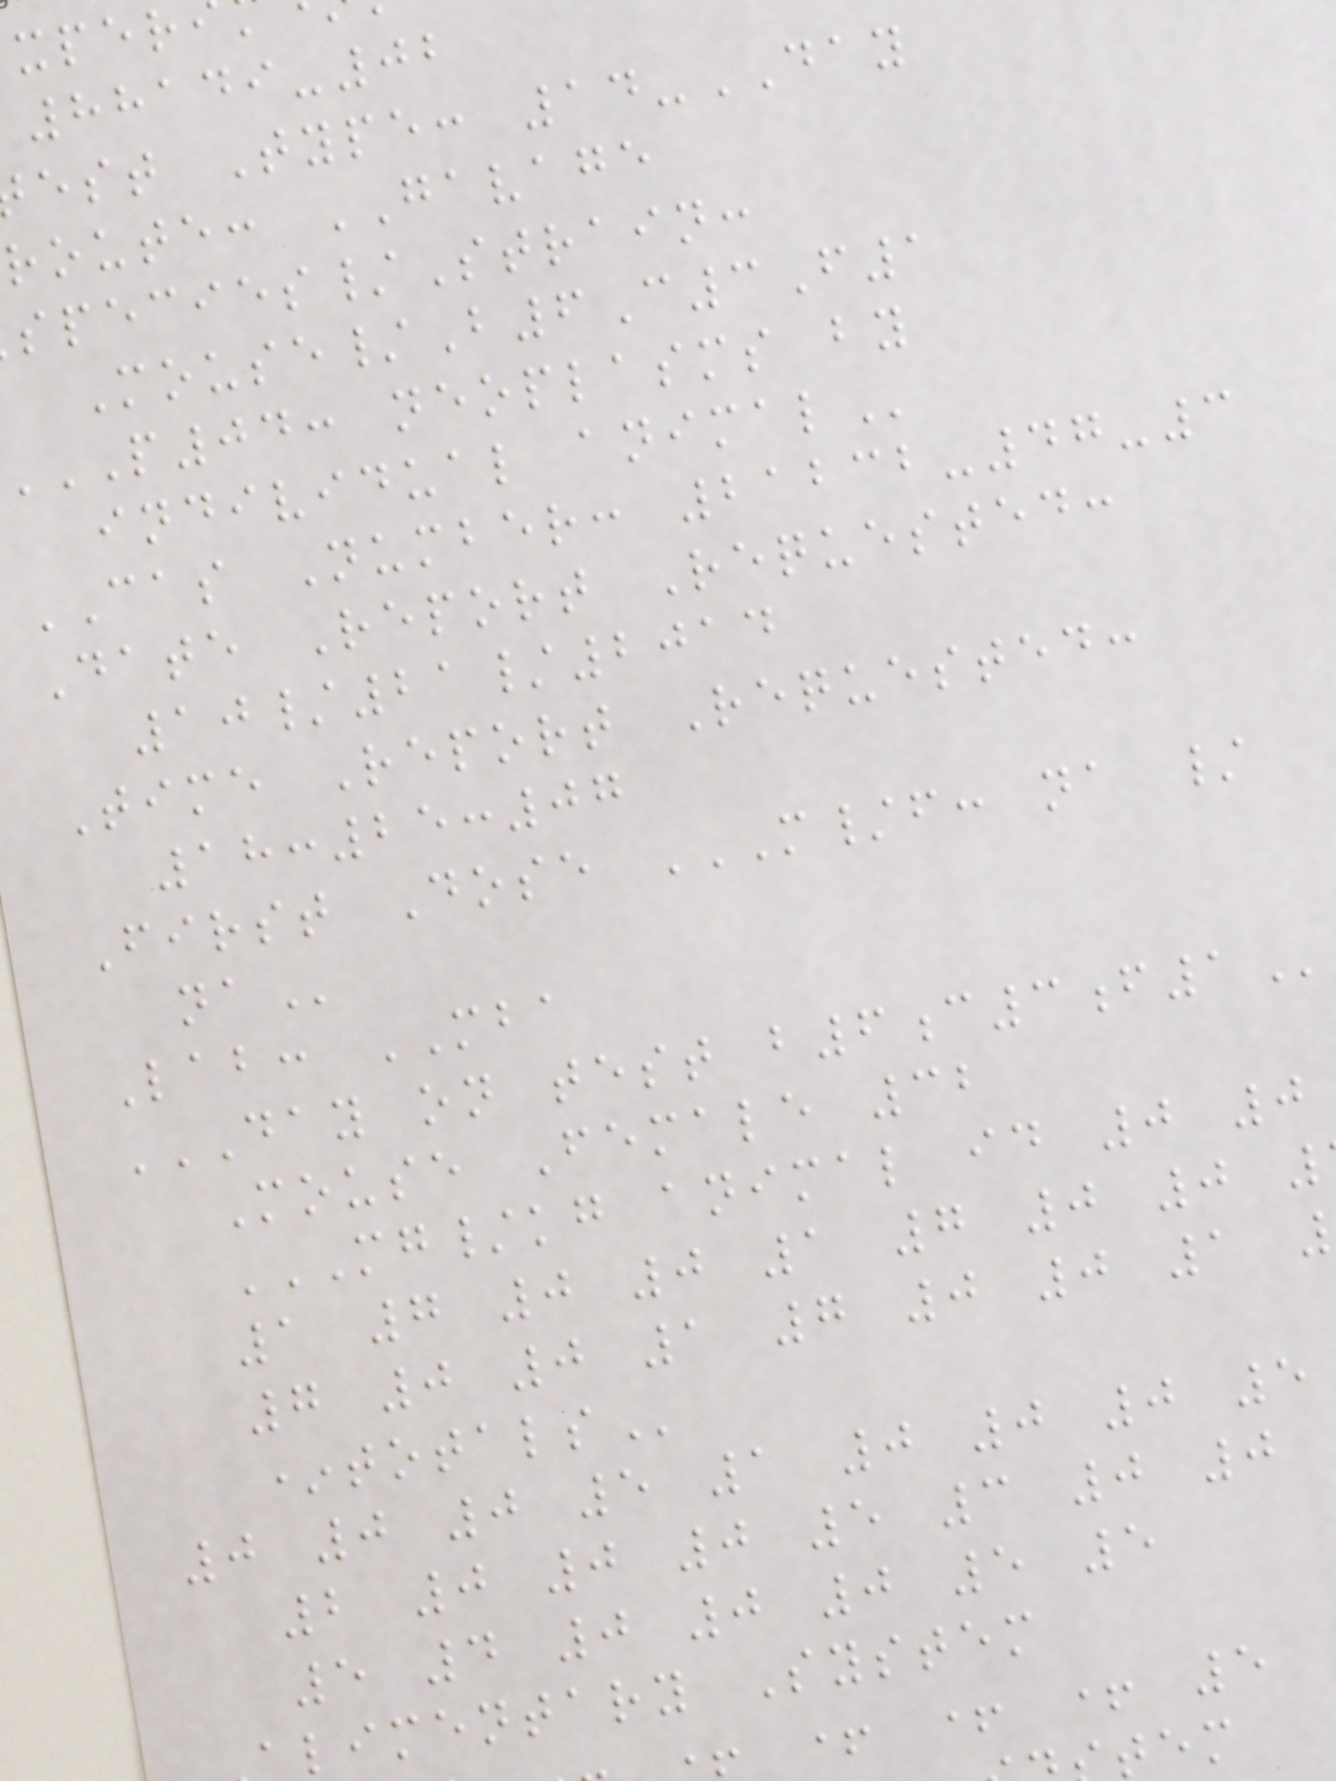88149-02
est Type: 14-DAY
route: GAVAGE
pecies/Strain:
Mouse/B6C3F1
P04: neoplasms by
individual
CAS Number: 21232-47-3
Date Report Requested:
10/21/2014
Time Report Requested:
18:25:07
First Dose M/F: NA /
Lab: MBA
DAY ON TEST B6C3F1
Mouse Female 32
MG/KG ANIMAL ID 0 0
1 7 0 0 1 7 0 0
7 0 0 1 7 0 0 1
0 0 0 5 1 0 0 0 5
2 0 0 0 5 3 0 0
5 4 0 0 0 5 5
limentary System
+ + + 5
